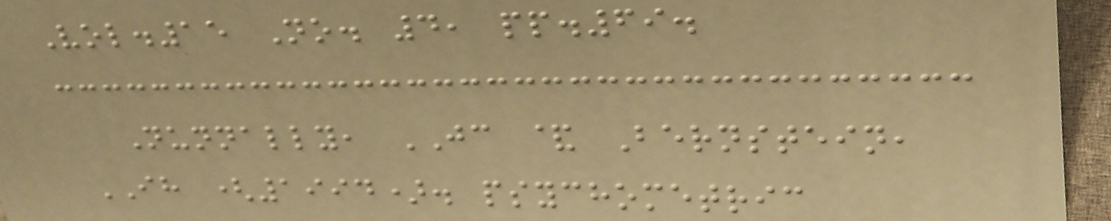Vol.15 No. 4, pp.69.
Nunnally, JC & Bernstein,
IH (1994). psychometric
